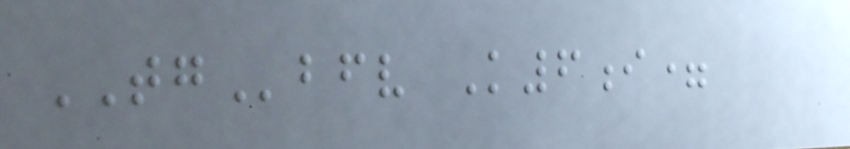TGbfv K6i=
